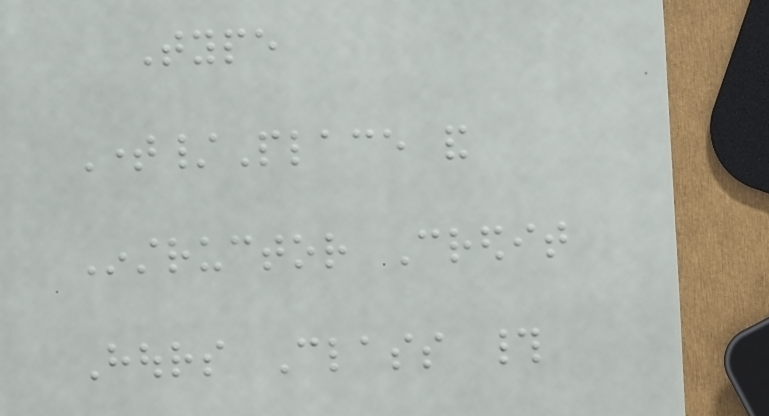Type
Time/Place and
Instructor Credit
Hours Class #
